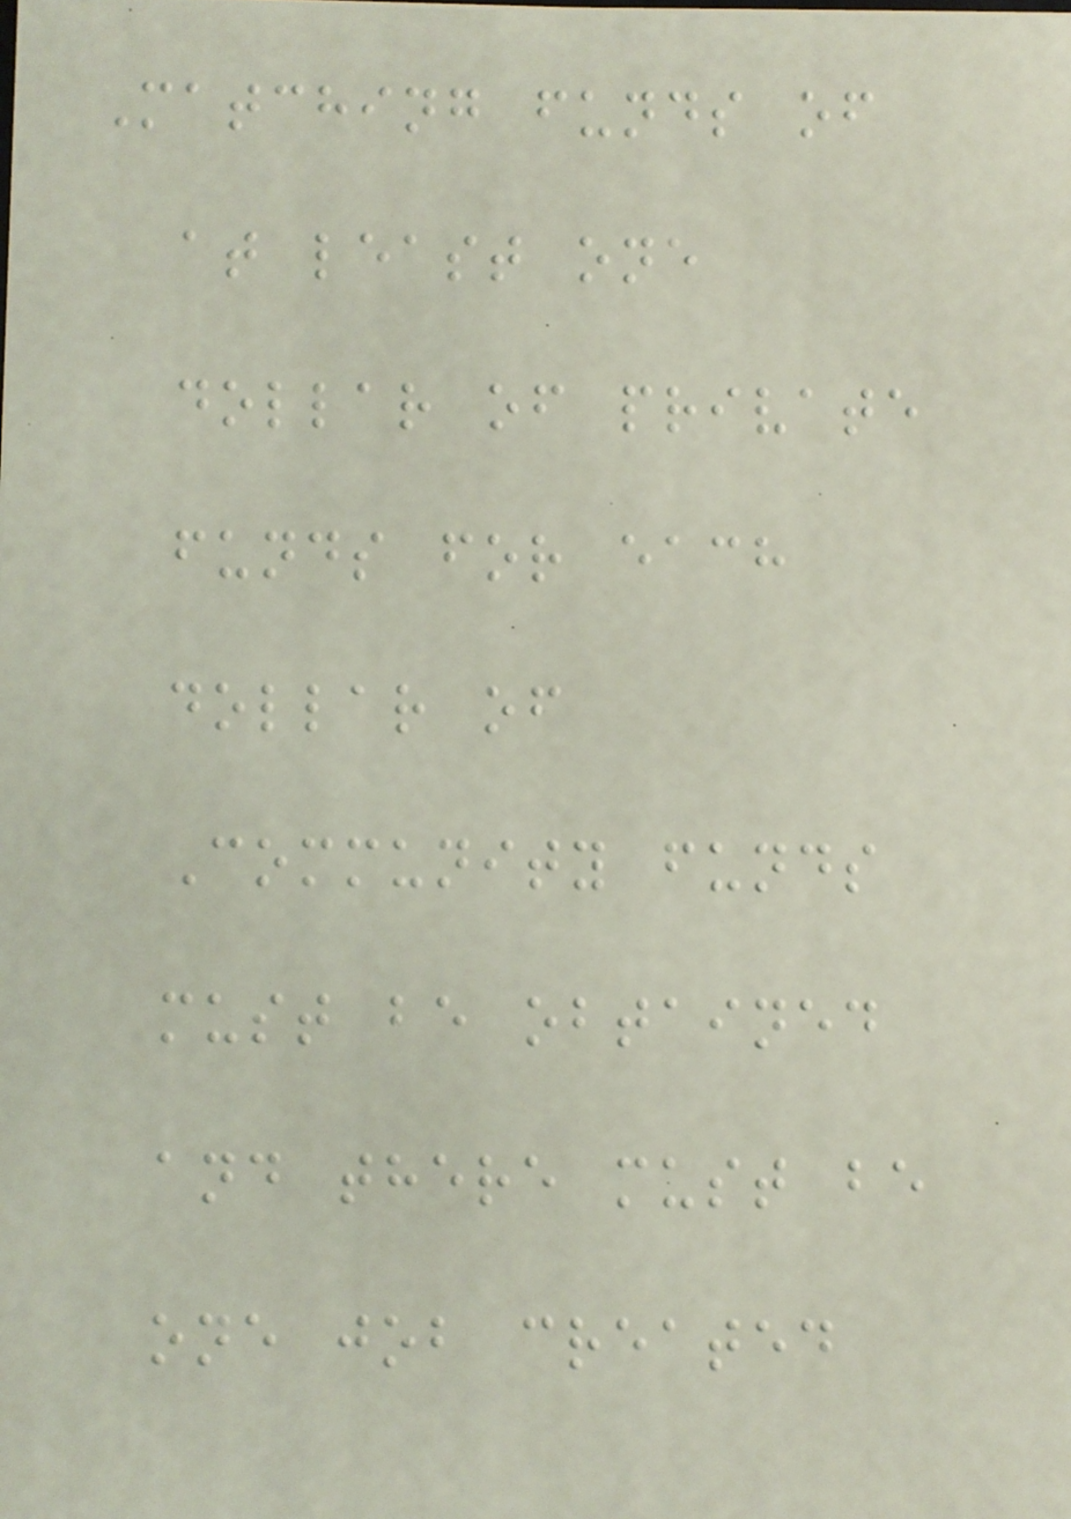Matching funds of
at least one
dollar of private
funds for each
dollar of
Community funds
must be obtained
and there must be
one job created
